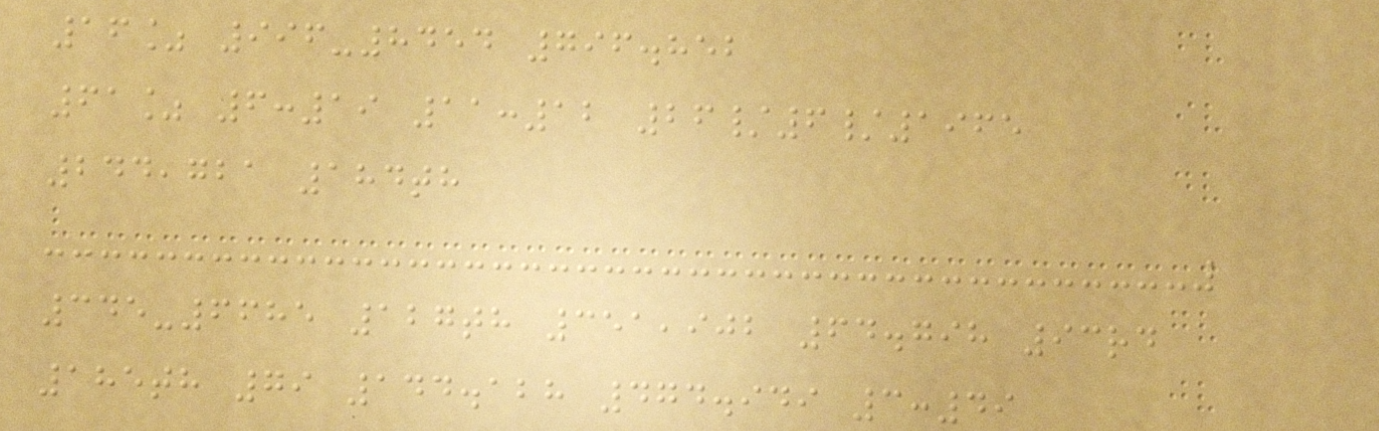16% 996-8454 796.852
61% 6:19 11:12 26/6/1965
244,721 184th
345-6685 127th 351,902 64.798 93rd
185th 79 144.128 474.949 3:49
